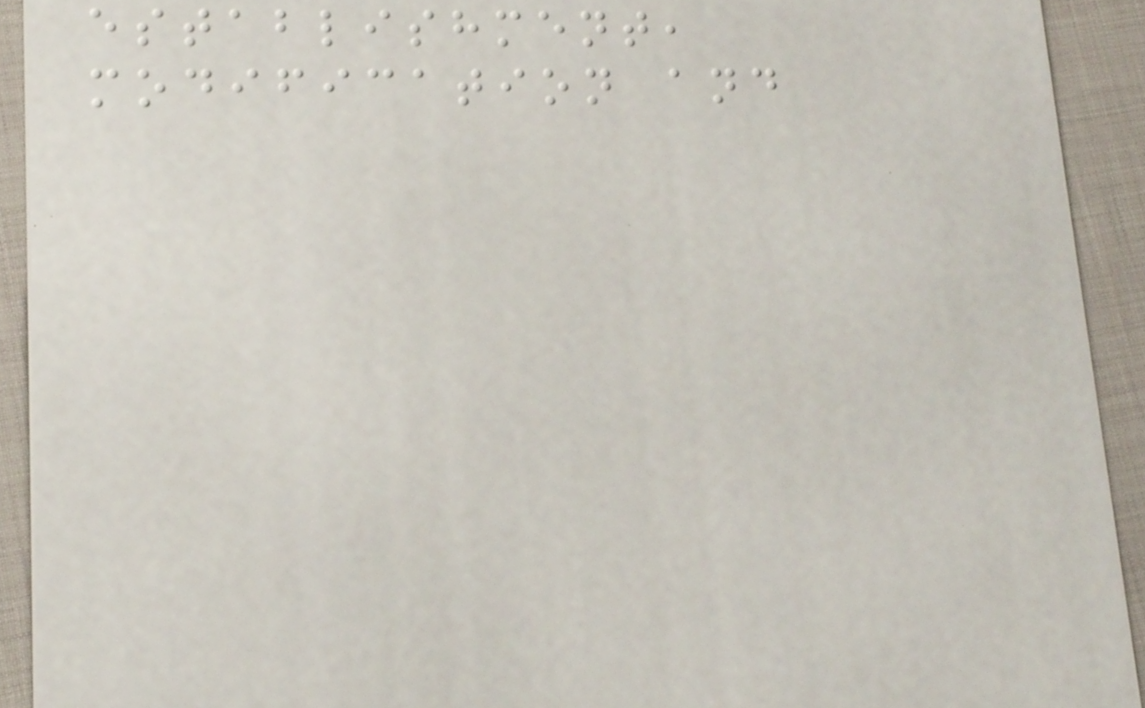establishment,
modification and
